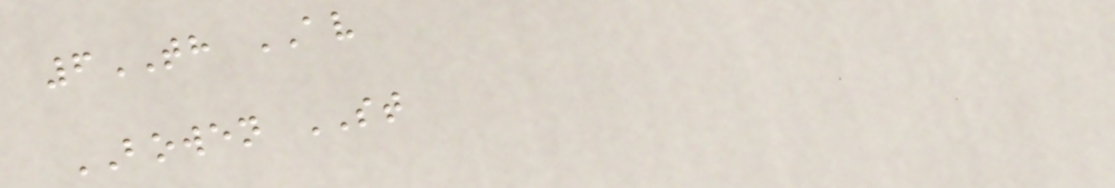6TH AV
BOWEN ST
